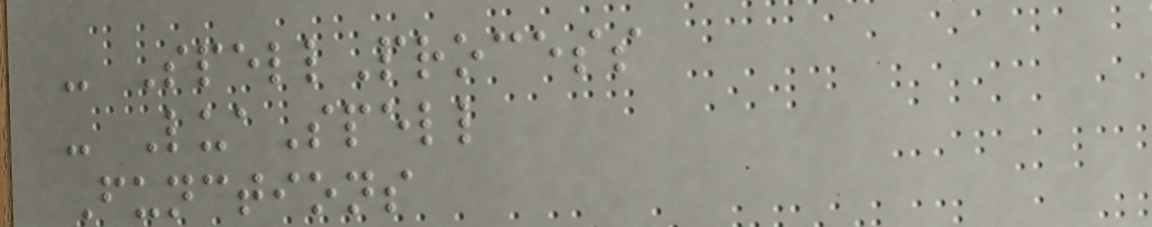- SpellProcess
- LuaSpell
Functions
